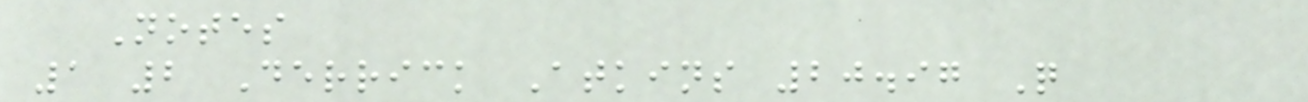Notes
1 2 Derrick Atkins 20.97 Q
